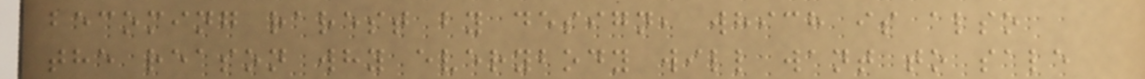becoming rarest by design, which is also
the reason why everybody will want to sale
